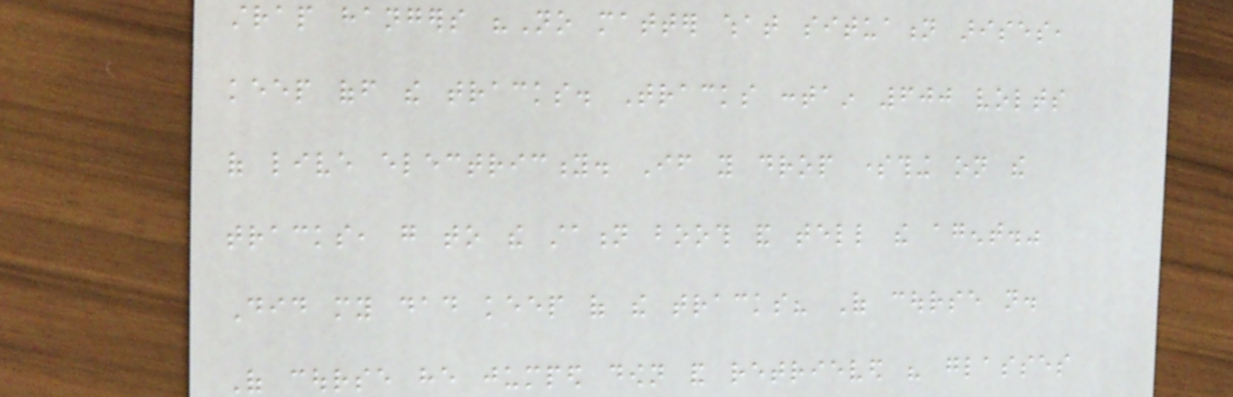strap hangers "No matter what situation arises,
keep off the tracks. Tracks contain 600 volts
of live electricity. If you drop something on the
tracks, go to the station booth and tell the agent."
Did my dad keep of the tracks? Of course not.
Of course he jumped down and retrieved his glasses
